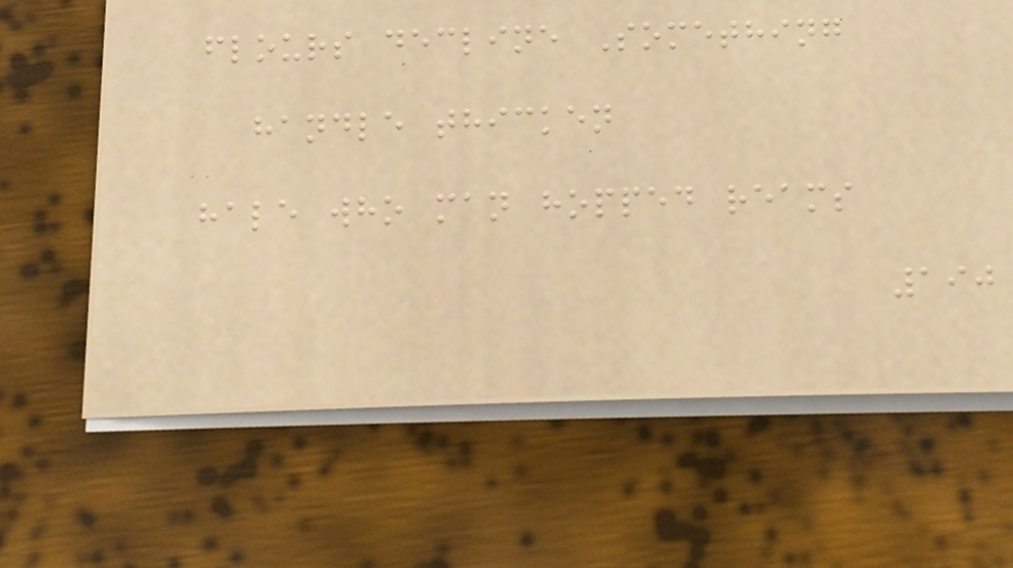flours decline Something
handle thicken
hale who man hopped reams
190
